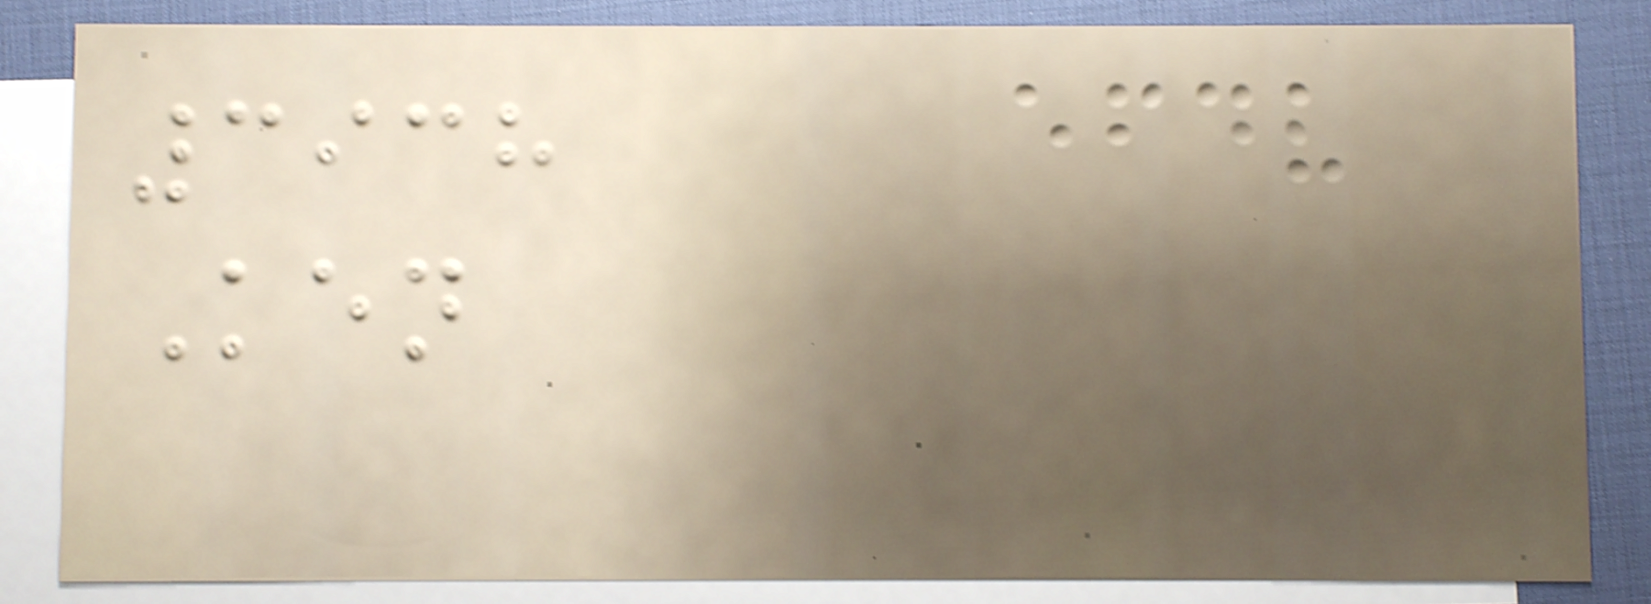3938
Ken
